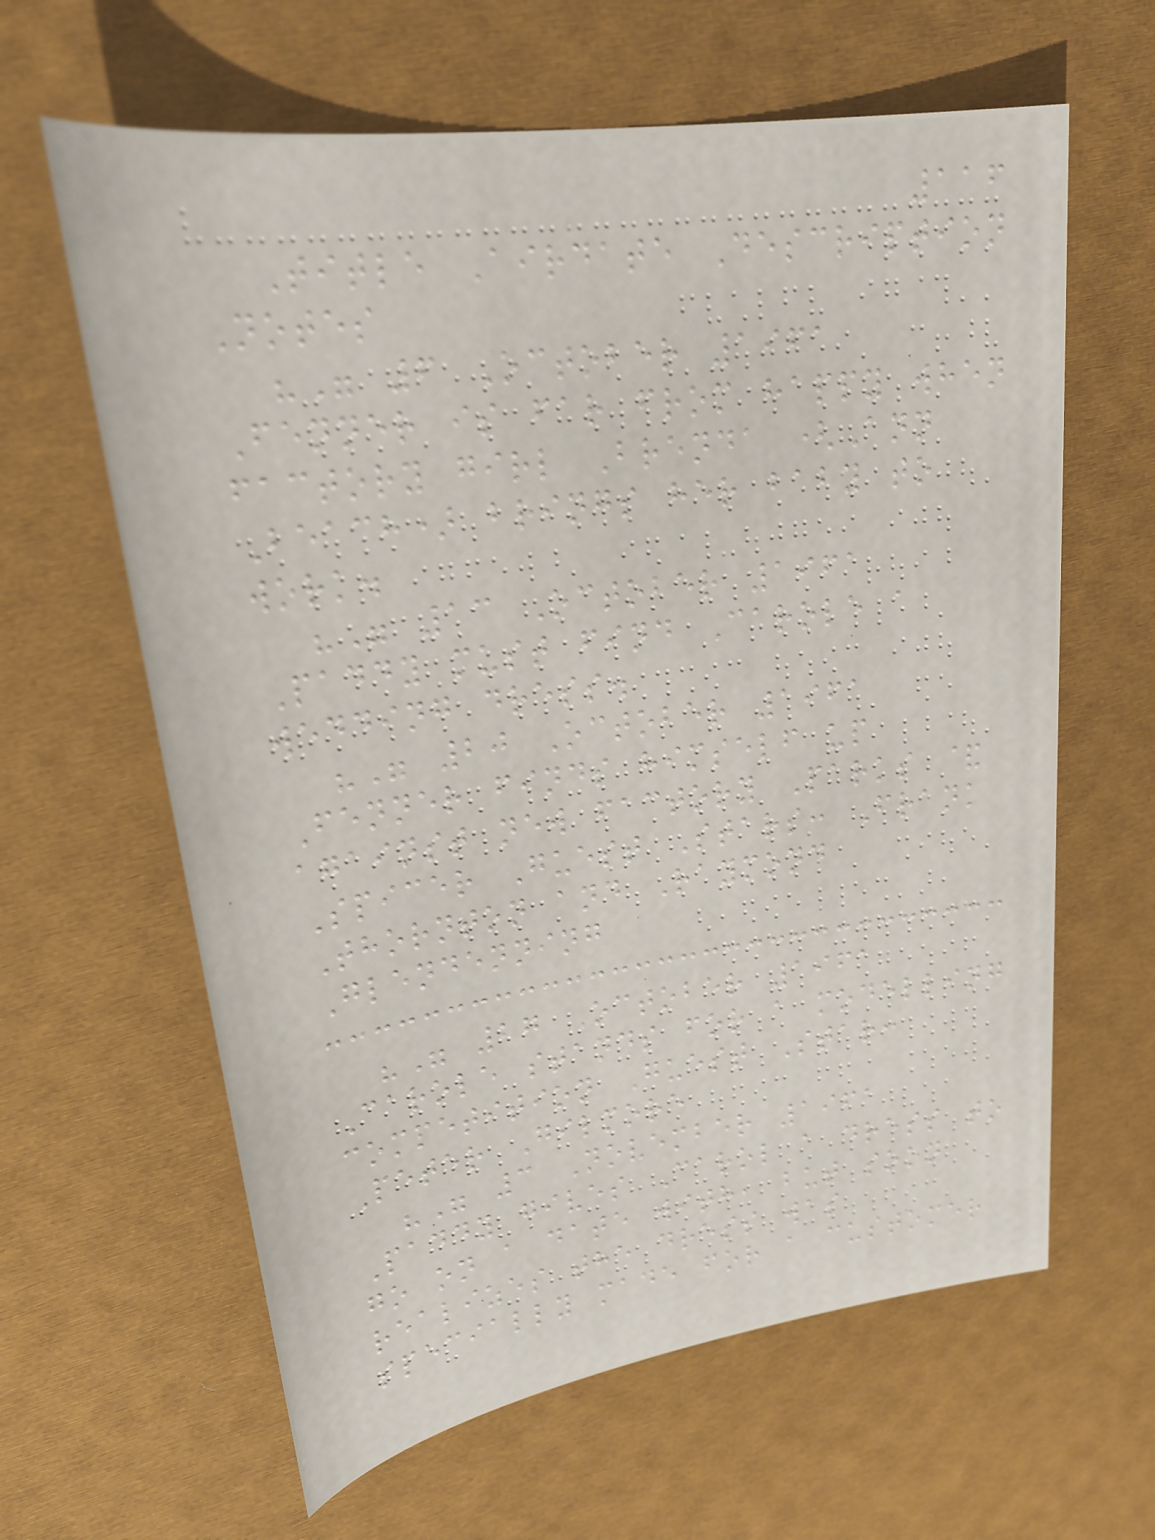116
Title Airdate Description
Notes
"" 6 October 1961
Fenner is far from happy when
factory girl Brenda (Ann
Beach) brings her baby to
work.
"" 13 October 1961
Paddy must find Carole a
wedding dress.
"" 20 October 1961
Fenner finds himself up
against new factory Parks &
Spicer Guest Stars: Frank
Thornton and Raymond
Glendenning
"" 27 October 1961
Carole stands for a modelling
competition Guest Star:
Peter Gilmore
"" 3 November 1961
Paddy gives Carol a dress to
go on a date with, but soon
realizes the dress was
specially made for a customer
